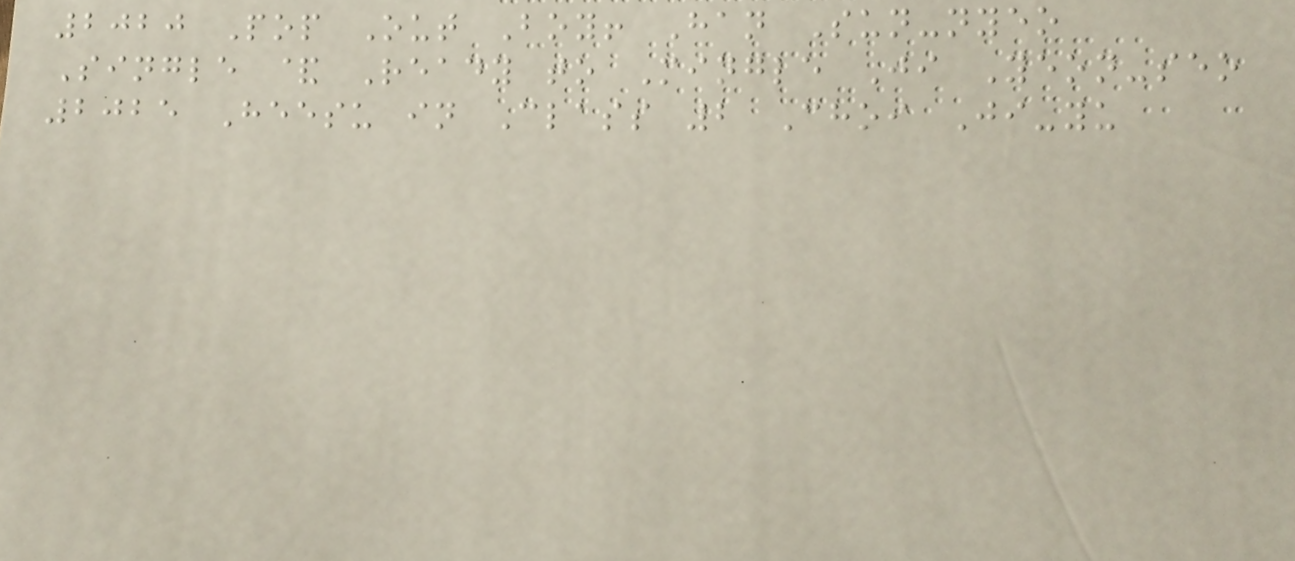2020 Pop Out Boy! Han Sun-nyeo
Single & Ready to Mingle Ji Yeon-seo
2025 Heesu in Class 2 Choi Ji-yu
